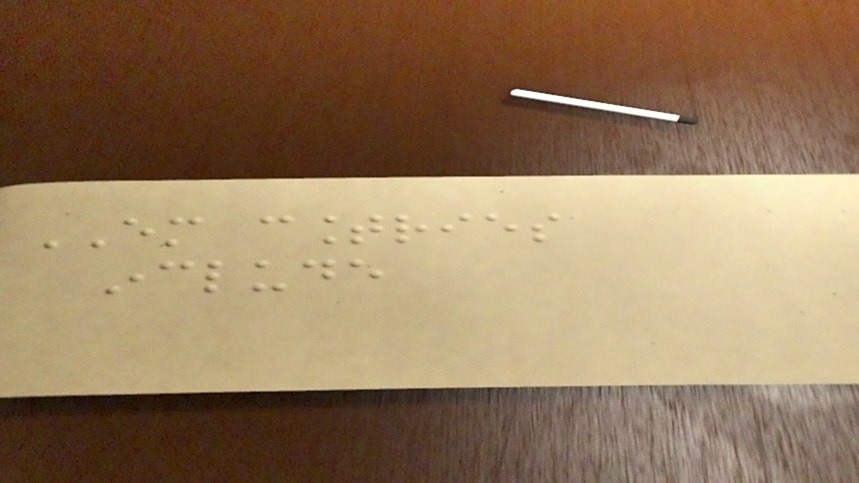EM countries
include
